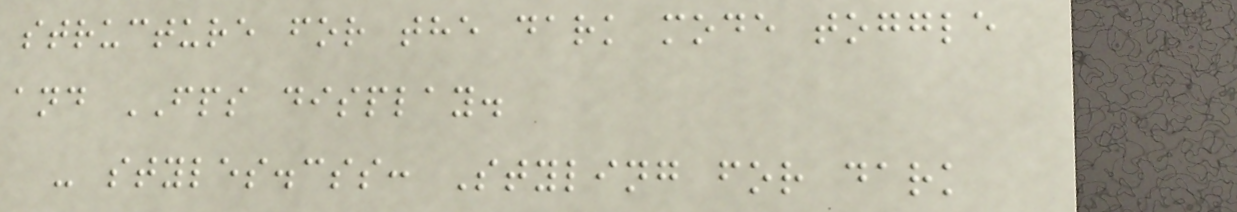structure for the dark mode toggle
and FPS display.
- styles.css: Styling for dark
